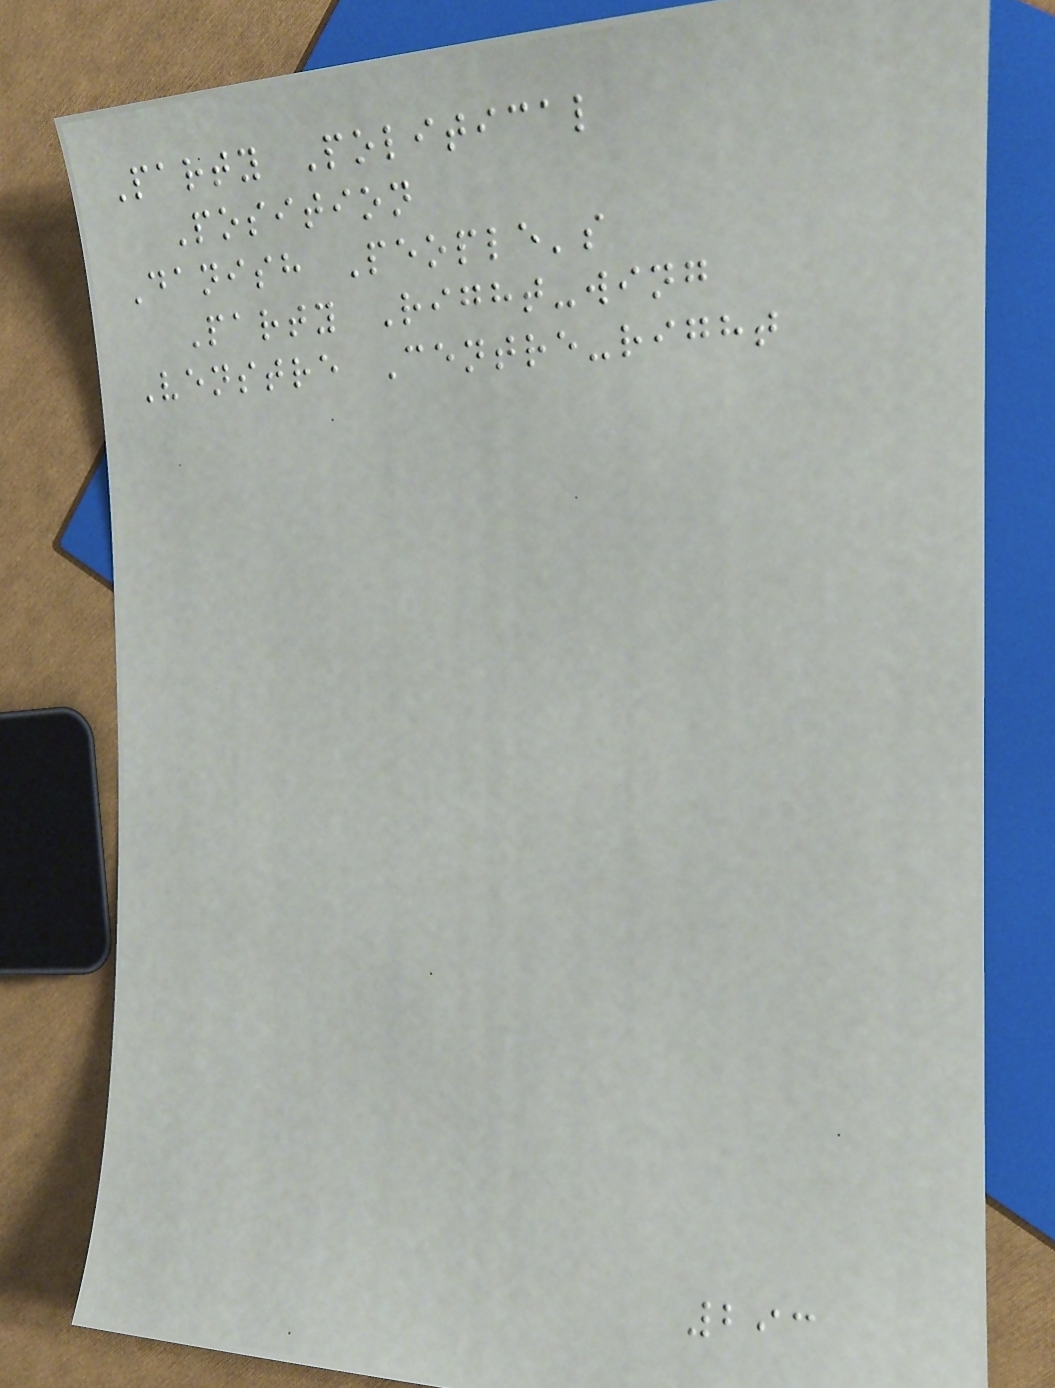Party Political
Position
Danish People's
Party Right-wing
Venstre Centre-right
293
